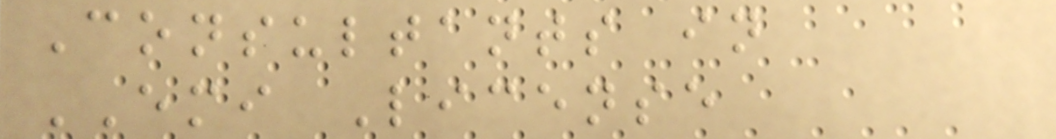Consultants in
EMI License
